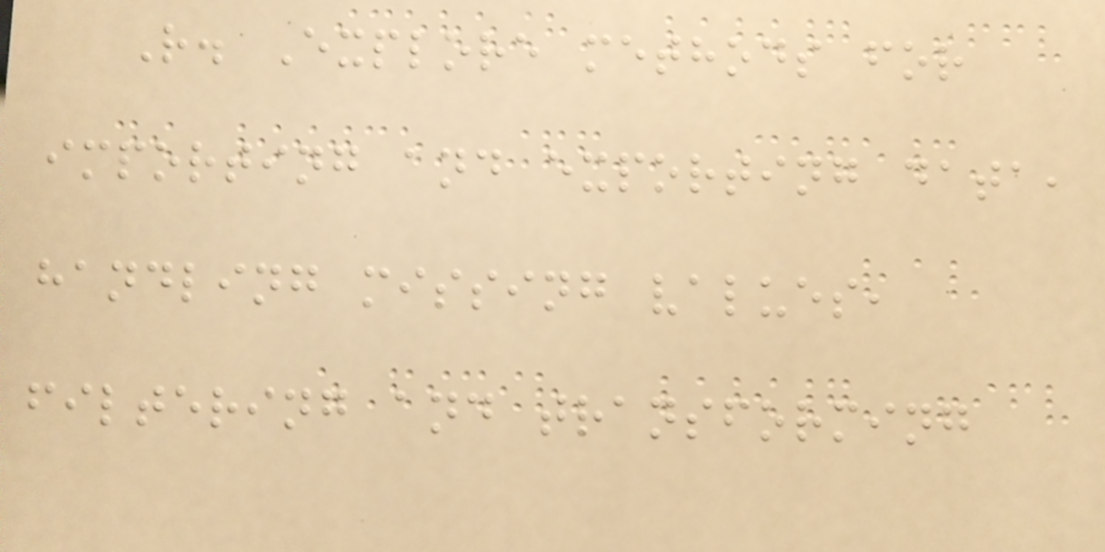R. Explore methods for
importing and exporting data,
handling missing values,
filtering and transforming
